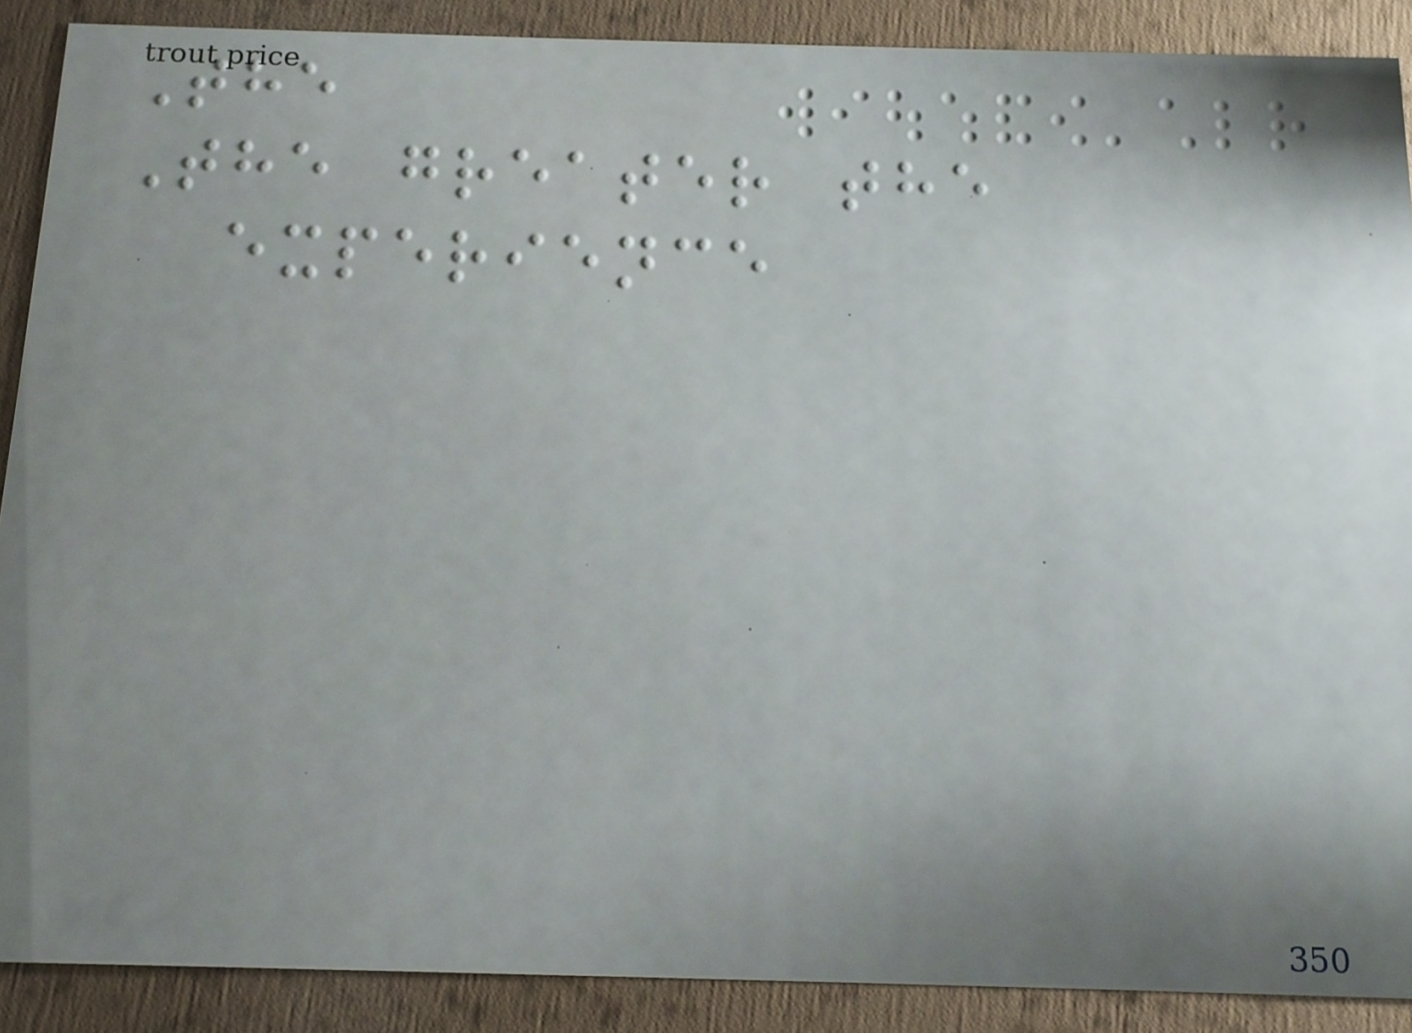The
The greater the
experience
